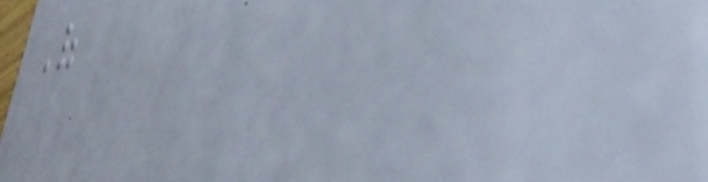Of
